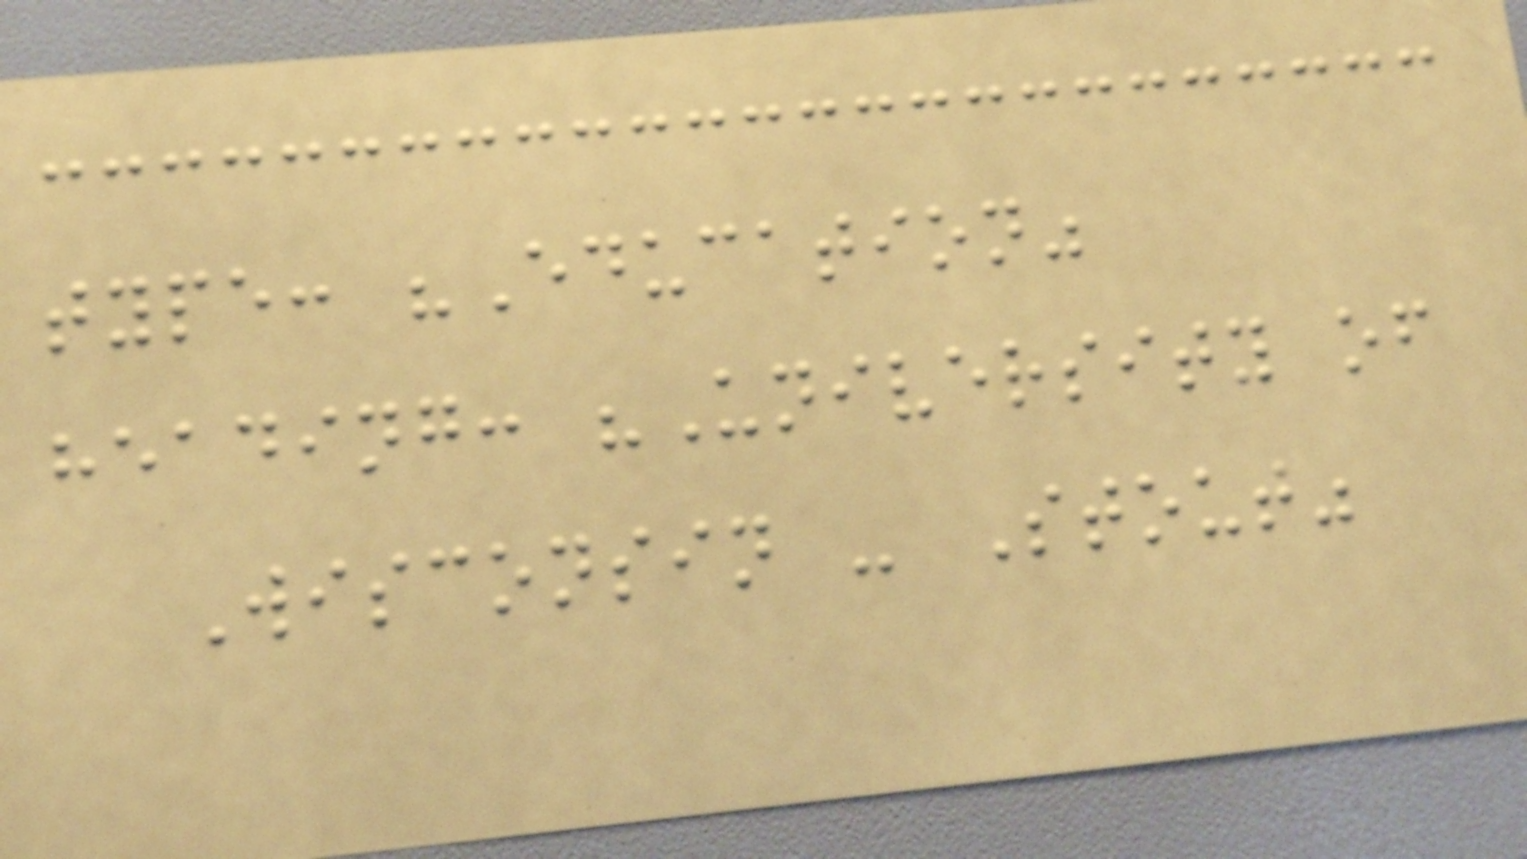type: "Education"
heading: "University of
Wisconsin - Stout"
